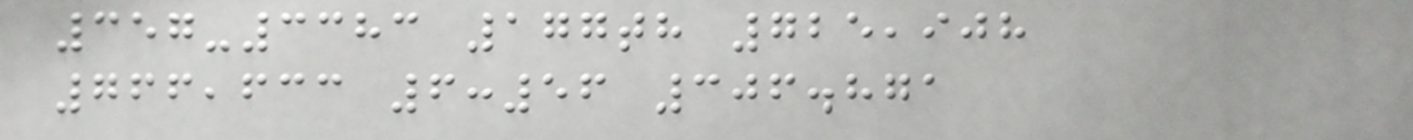357-3383 177th 725,908
766,633 6:56 306.871
